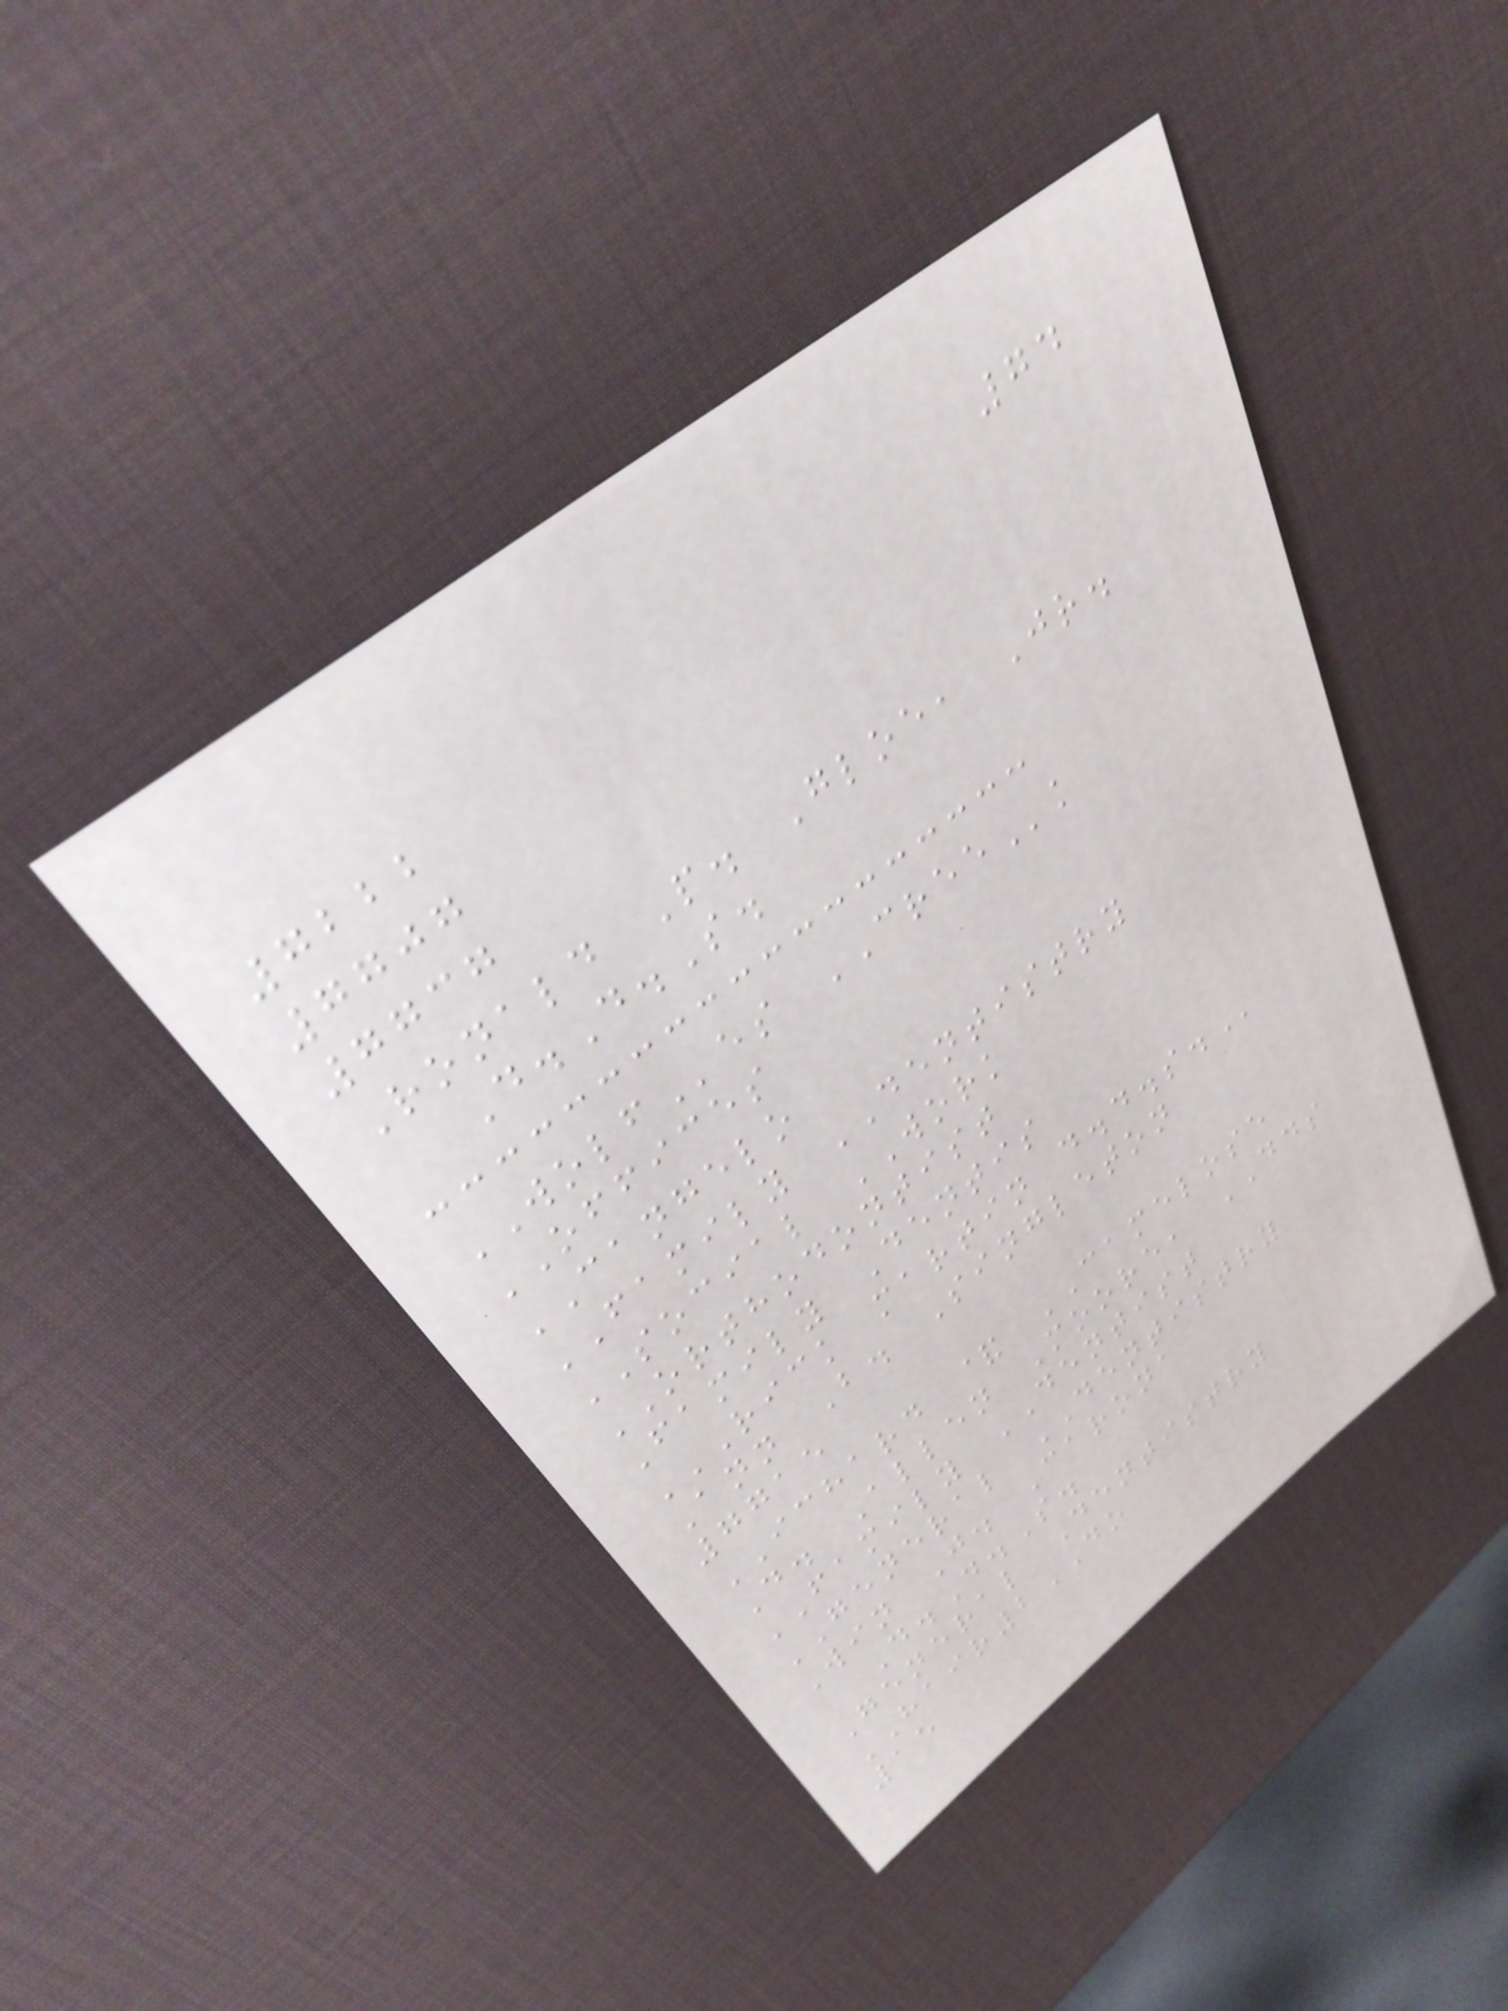74
7222
7707
7737
Ronald P. Gloe, Jr.
D.D.S.
WOLFes CREEk
OFFICES
CANGELO
FAMILY DENTISTRY
SOCIAL WORK
ORTHODONTIST
Family Dentis
RICK MARTIN D.D.S.
Ann B. Singleton
7715
ICHARD & CAMELOSE
D. Allen Moore, DDS
FAMILY DENTIST
GENERAL DENTISTRY
Win J. Carona
D.D.S.
General Dentistry
HAIR2DO
15
